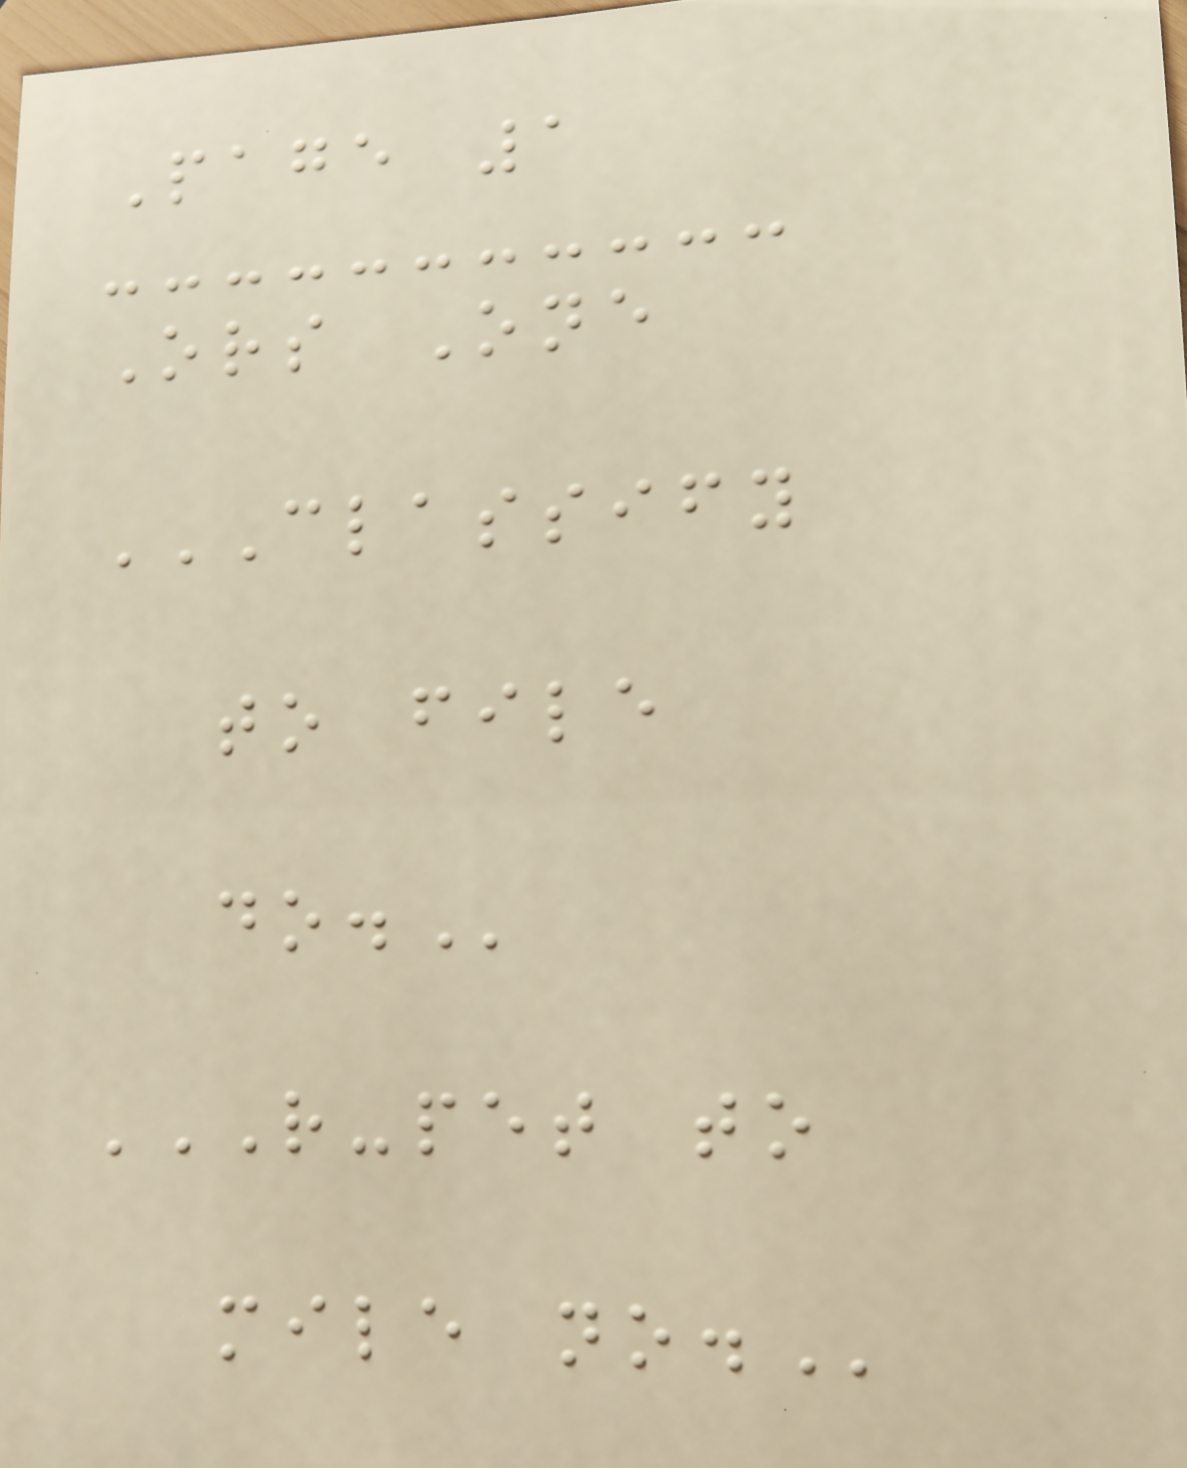Page 1
Ors One
CLASSIFY
TO FILE
DO.
R-PET TO
MILE NO.
